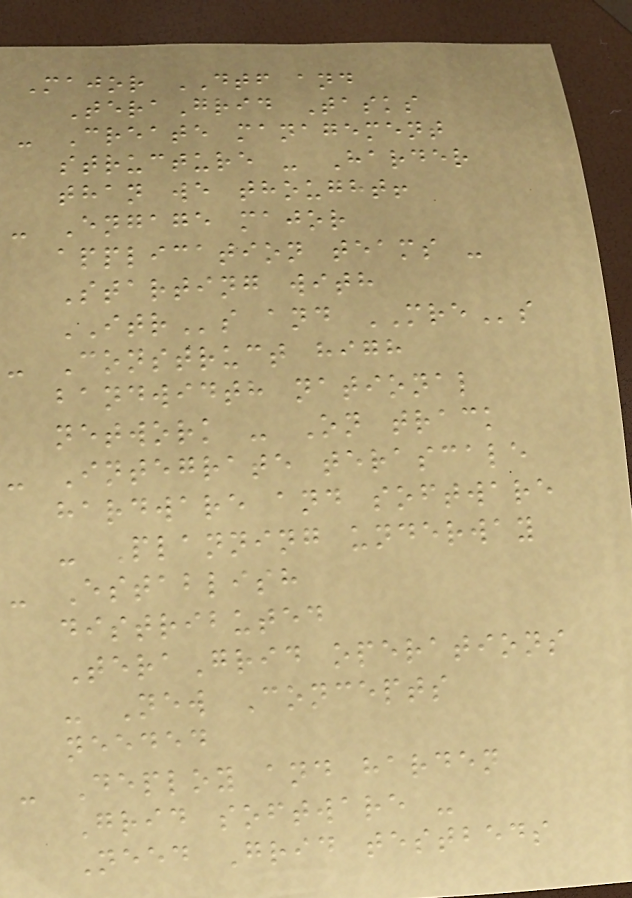Major DTF and
TeraGrid Tasks
- Create management
structure - Harder
than we thought!
- Engage major
application teams -
Starting with
ITRs and MREs
- Construct high
bandwidth national
network - On track
- Integrate terascale
hardware and software
- Planning underway
- Establish
distributed
TeraGrid operations
- New Concepts
needed
- Deploy and harden
Grid software -
Need Grid testbeds
